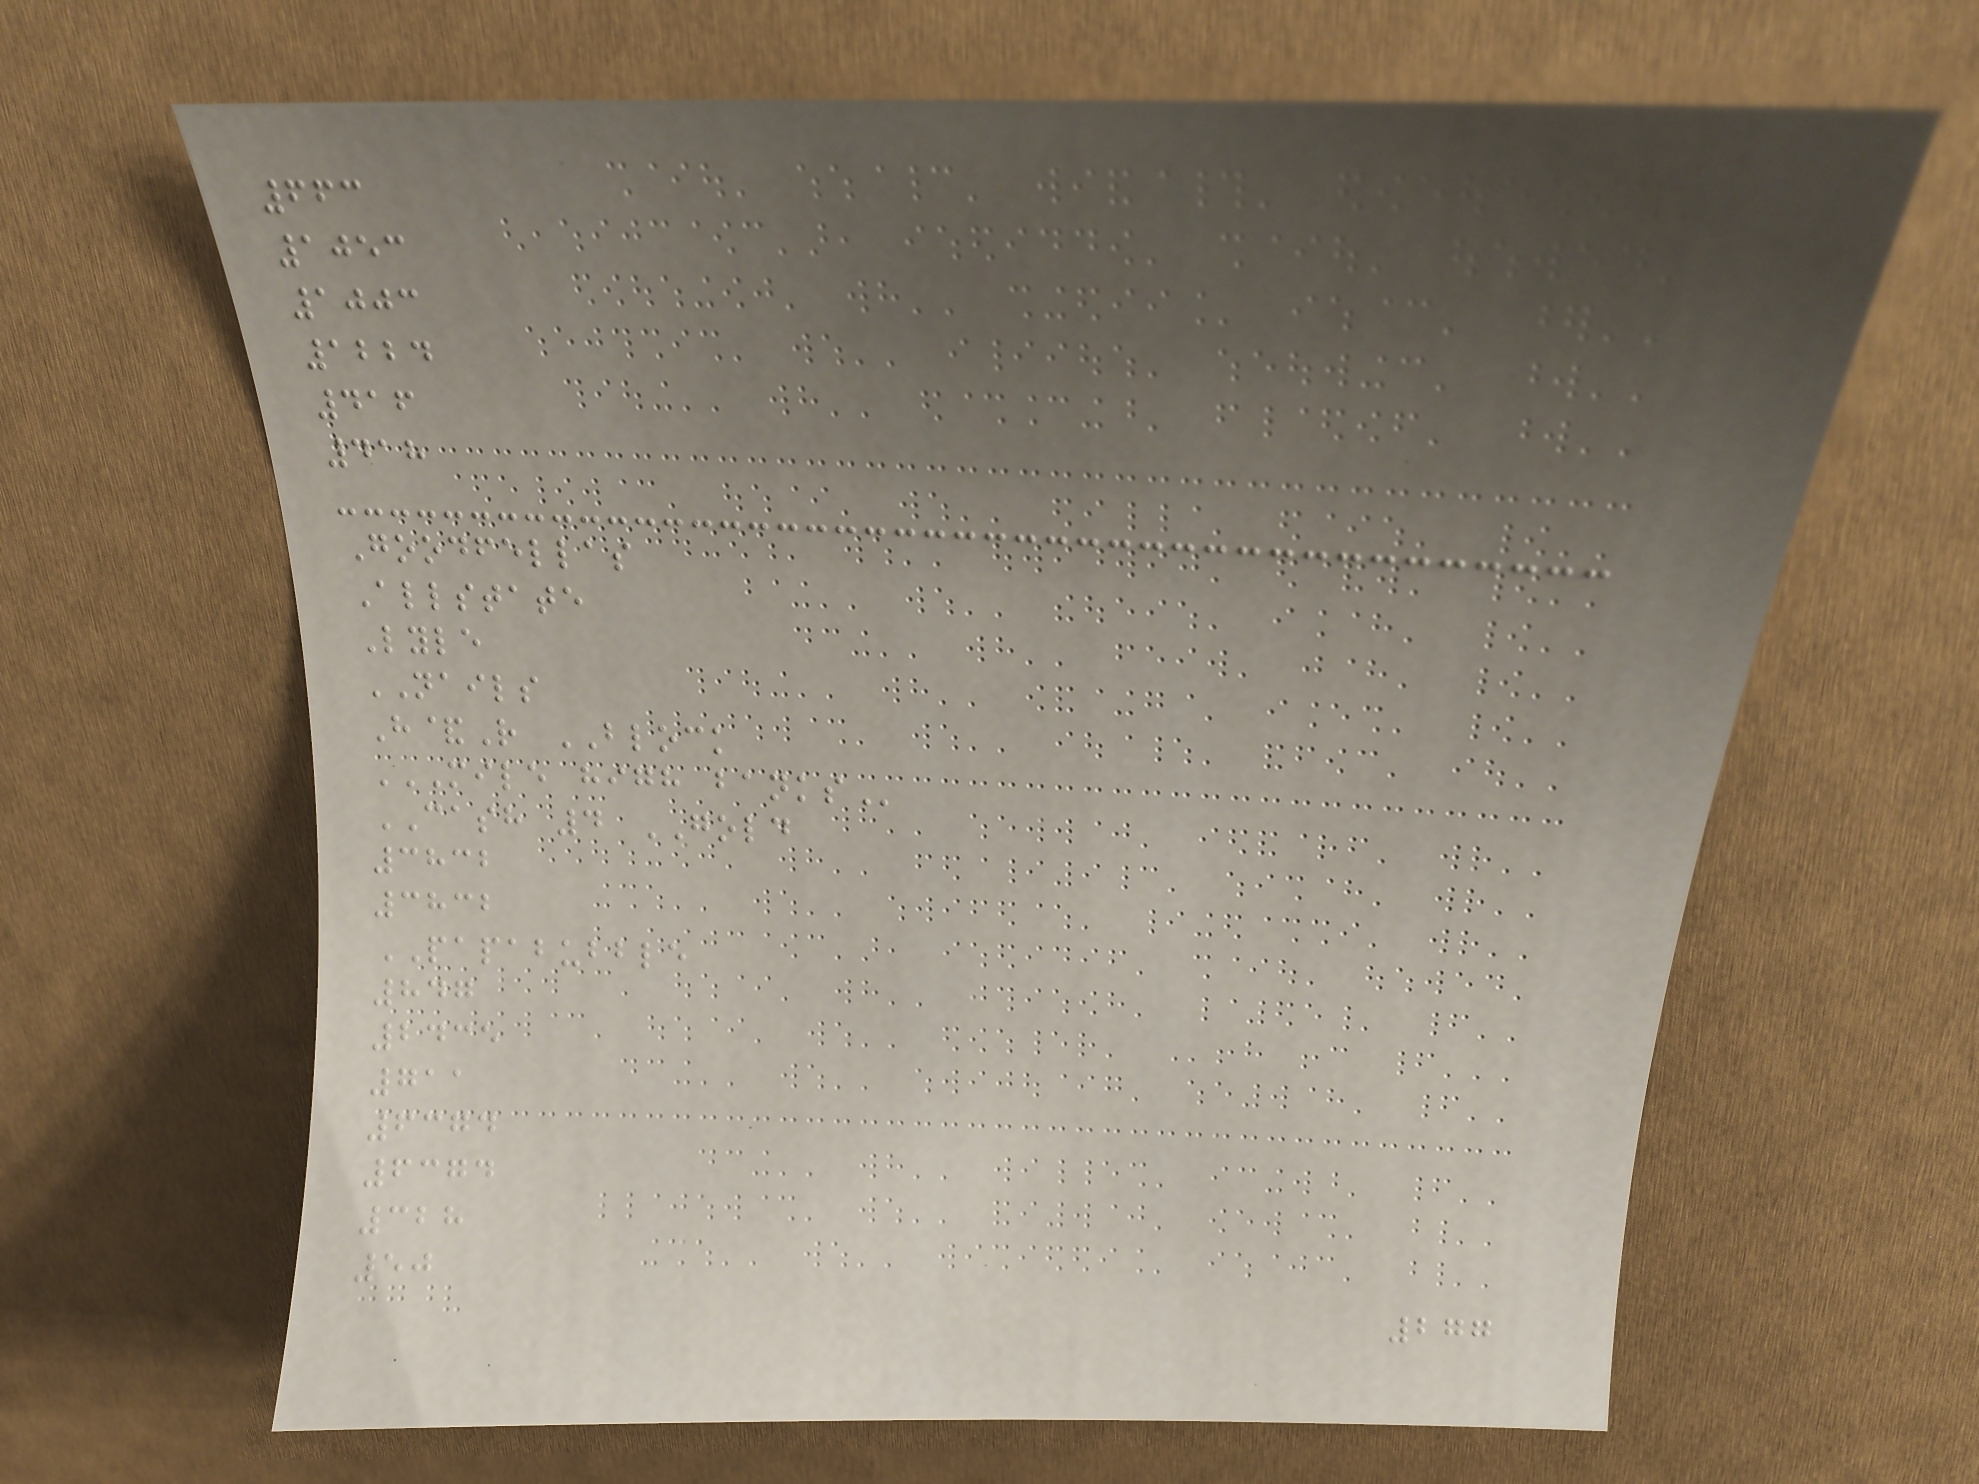663
1053
1003
1224
416
418
Goodfellas
Allstate
Lyle
NAILS
H&R BLOCK
MILE HIGH BANKS
CASH 4 GOLD
3832
3832
PAPABUBBLE
847
2435
711
6374
6374
328
50
277
